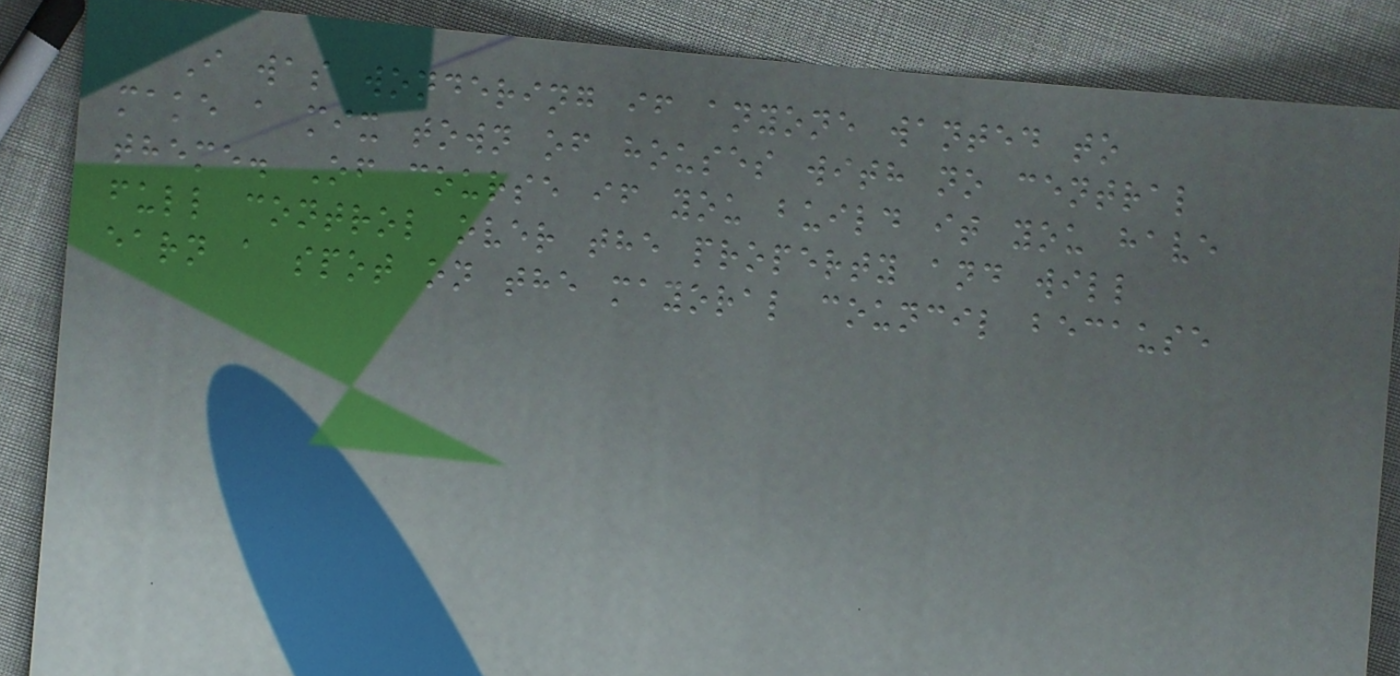I was wondering if anyone wanted to
make a mix town of houses with no central
theme. Of course if you build it you have
full control over the property and will
earn a spot on the mayoral council because
